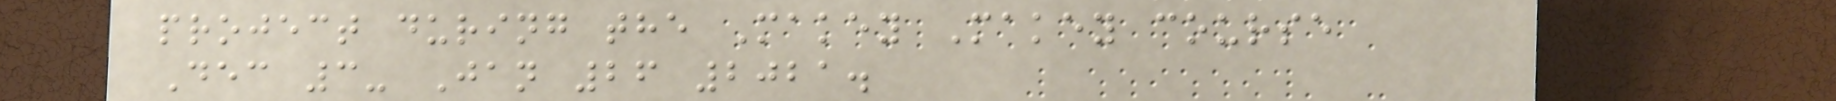project during the Makey Makey course
Dec 3- Jan 26 2021.
